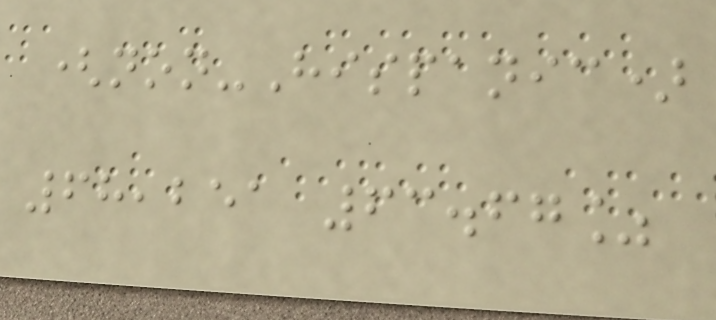(non-Hispanic)
68,251 63.67%
